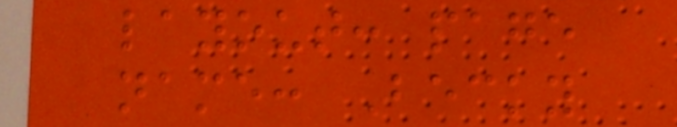layout: page
name: Becky
